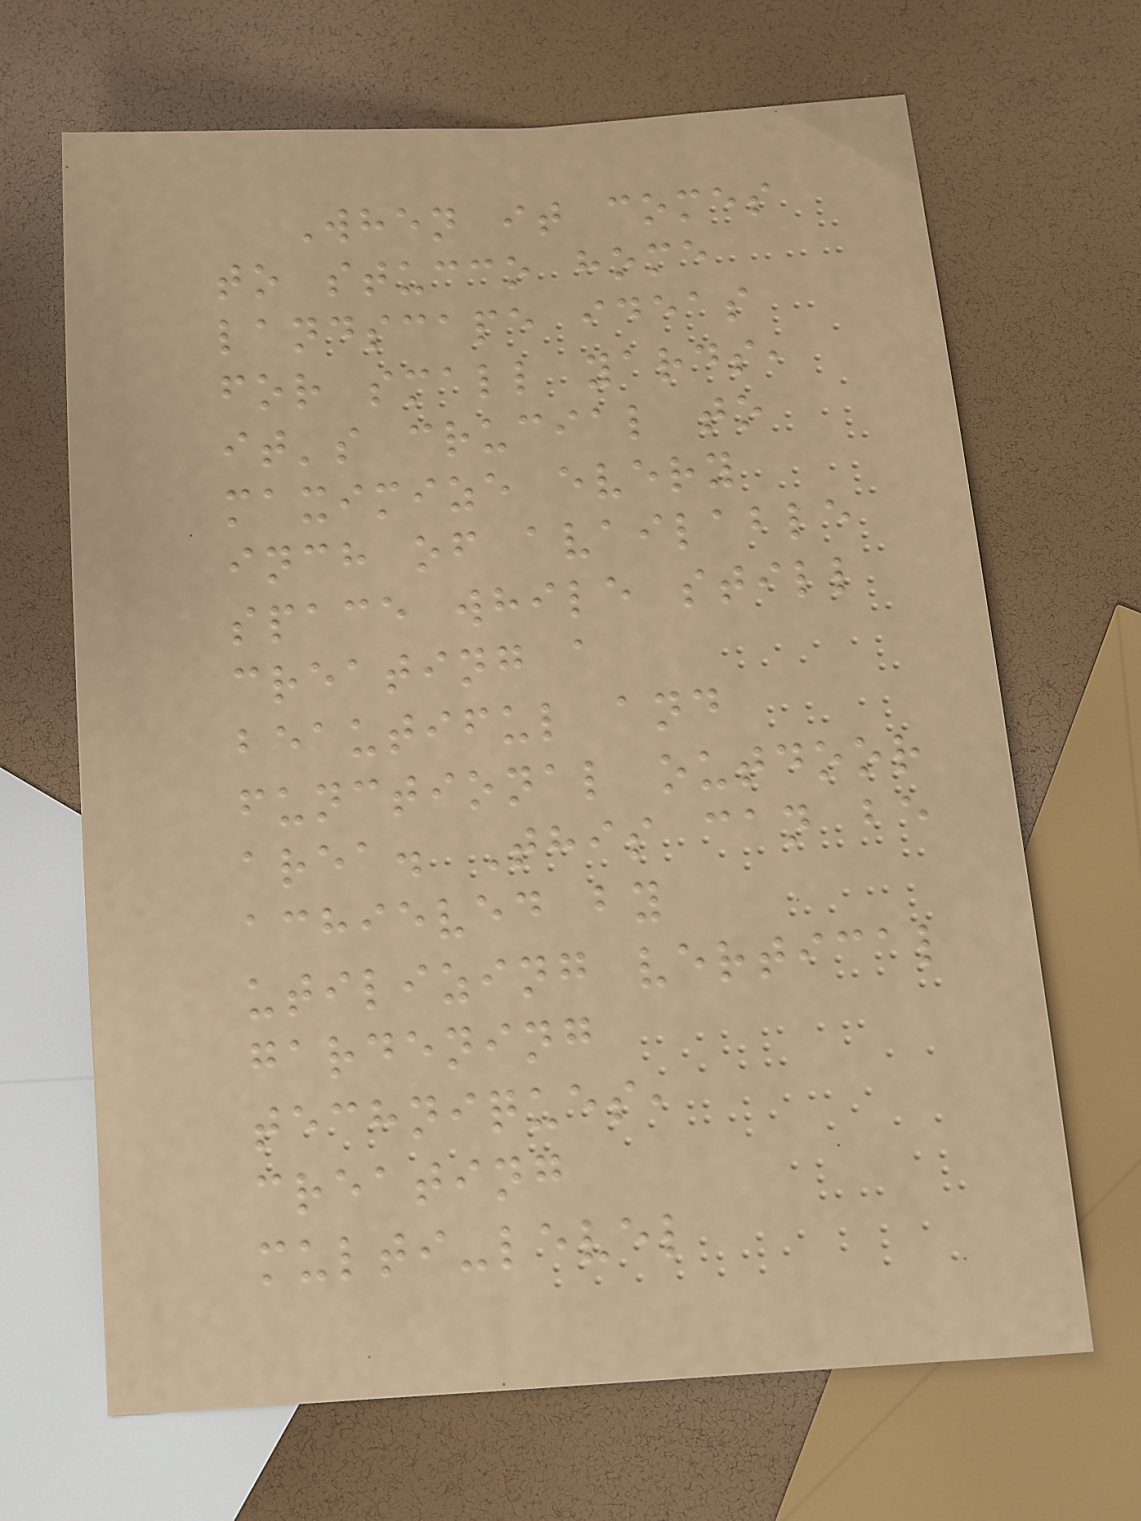When it comes
to stucco home
landscape ideas
for small yards,
it's crucial to
maximize every
inch of available
space while still
creating a
beautiful and
functional outdoor
area. This can be
achieved by
utilizing vertical
gardening
techniques,
creating
multi-level
